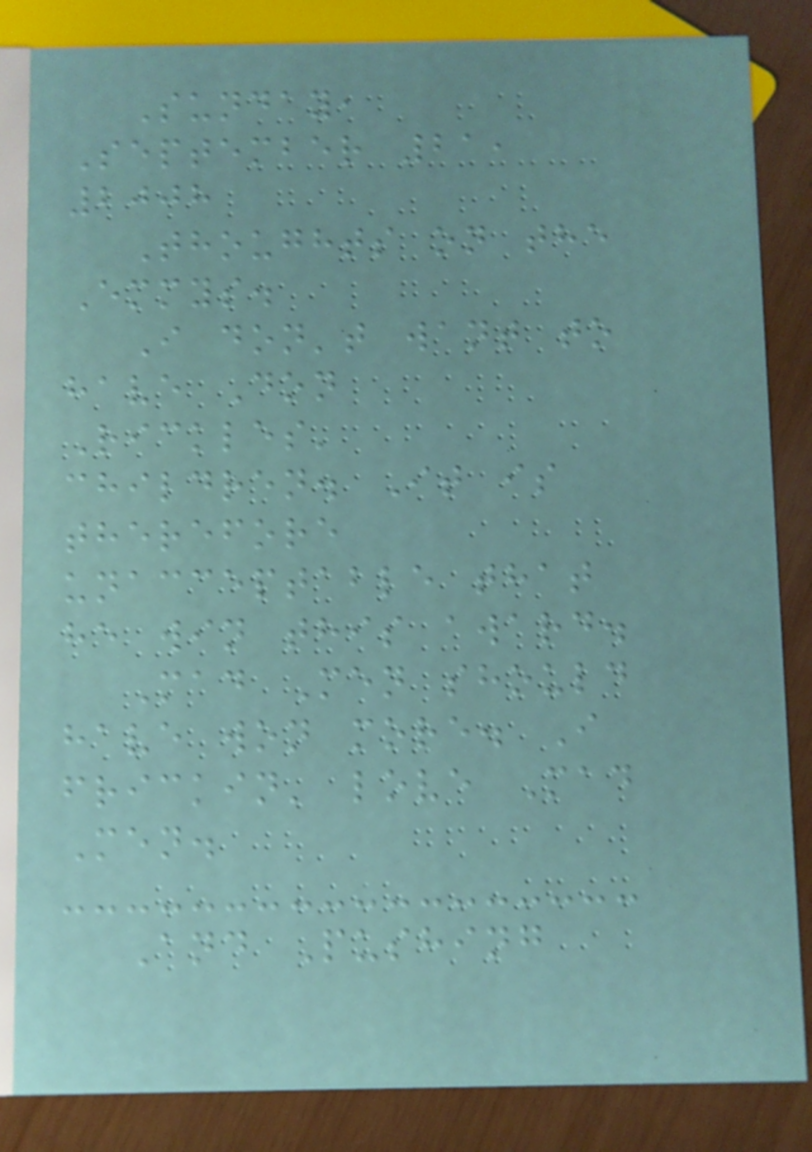Sunday,
September 21,
2008
Thoughts on the
Emmys.
I don't want to
have Don
Rickles'
children. It is
therefore
unacceptable that
he win this award.
Mad Men should
have won more. I
frickin' love Mad
Men.
And Pushing
